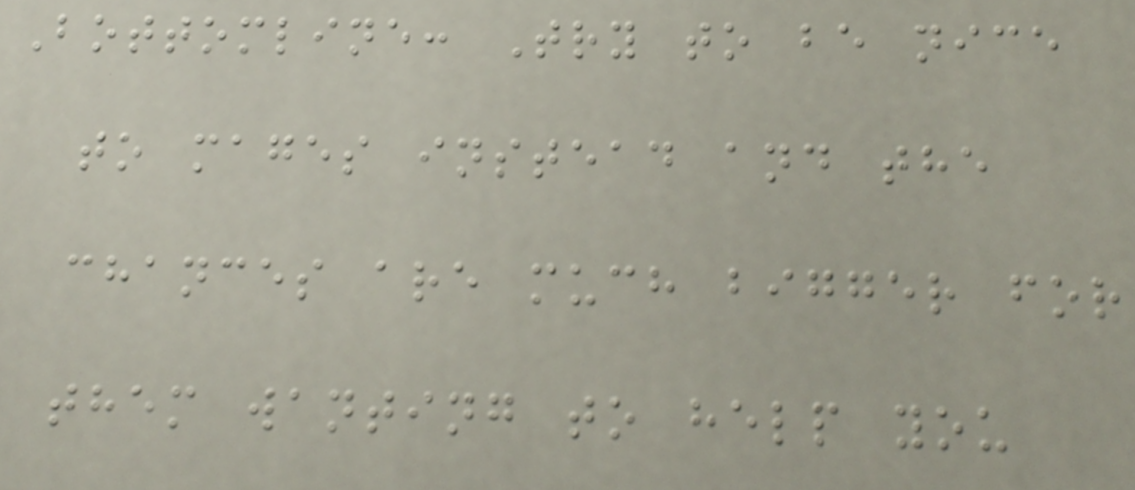Bottomline: Try to be nice
to mages instead and the
chances are much bigger for
them wanting to help you
